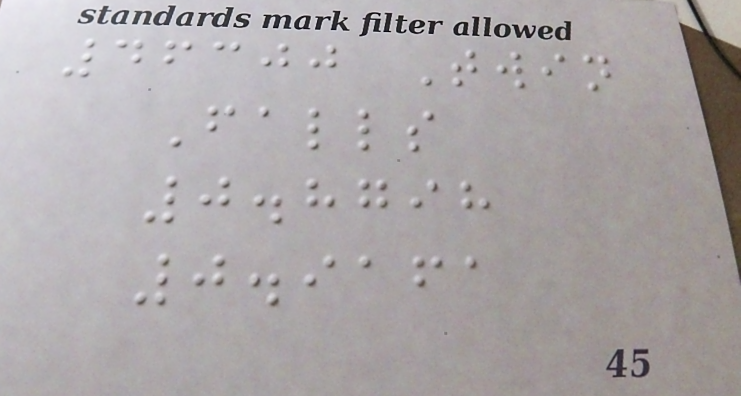46300 Twin
Falls
0.8798
0.9161
